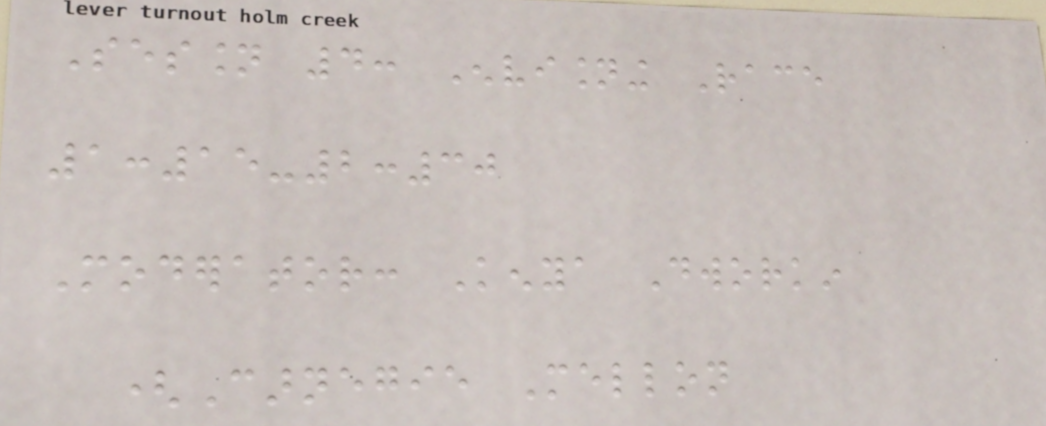Session 4: Envisioning Race
1:15-2:30
Moderator: Kenya Dworkin
(Carnegie Mellon
